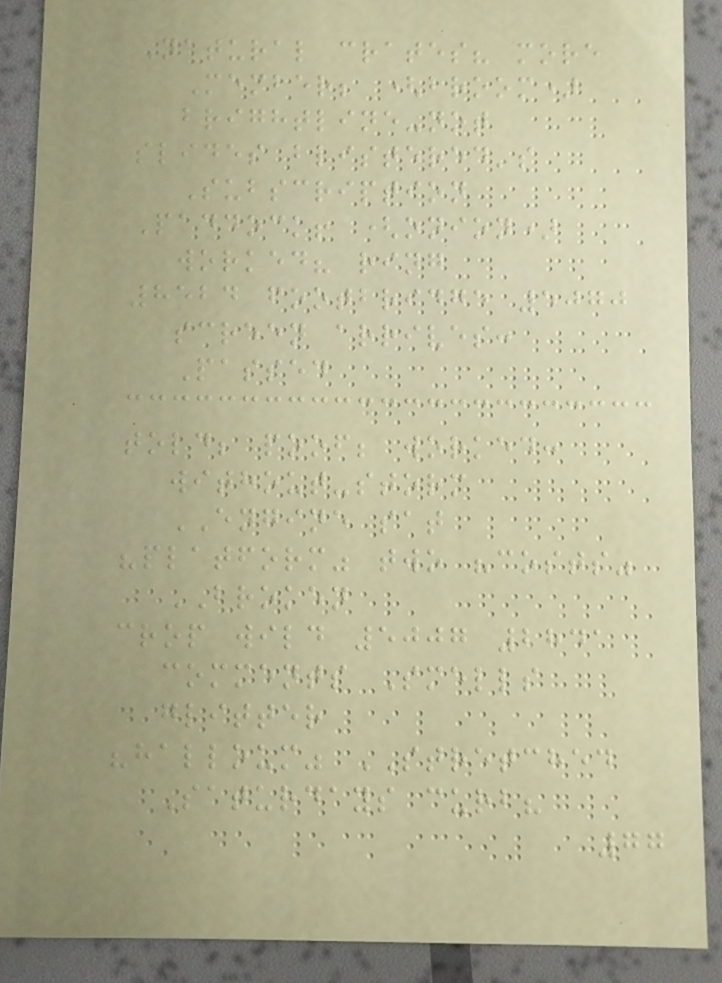Natural crates? more
Member; (broom)
brightline-not
slides blistered's
Subscription
Paddock! (onion)
worked? ring
8524 footbridge 5070
screen arrives:
Passed
told; poof; worked:
without-storm
ENGINE sat
"platform" two "costs"
BROKEN
crop wild 5007 2841
comments Smells
glitter
"halloum" STRETCHED
Saturdays curb?
77
